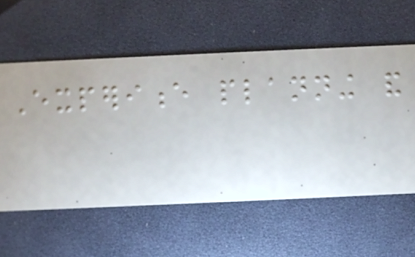Experience planning and
